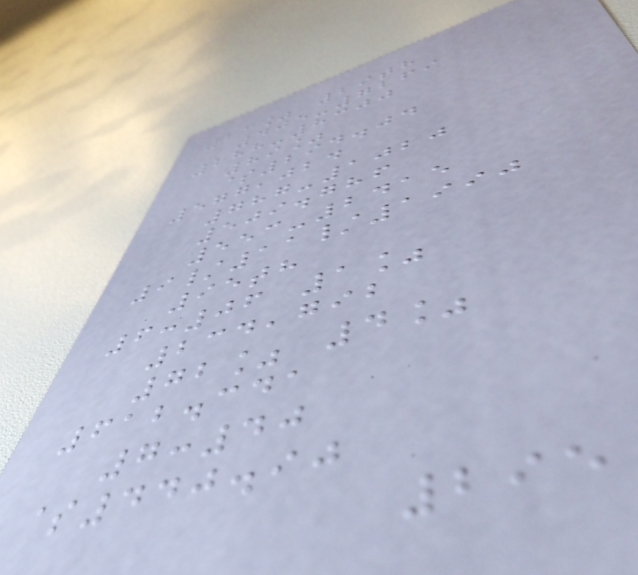23% 29th
405-7269
288-8300
89%
$294.04
577,024
787-1020
509.786
553-2415
9/11/1990
95th
6:06 1%
234,792
72% 4%
612.341
7:40
$440.90
295
